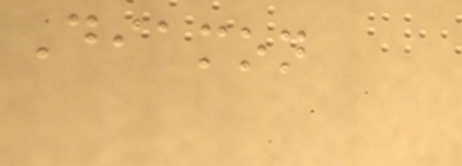Diamon
